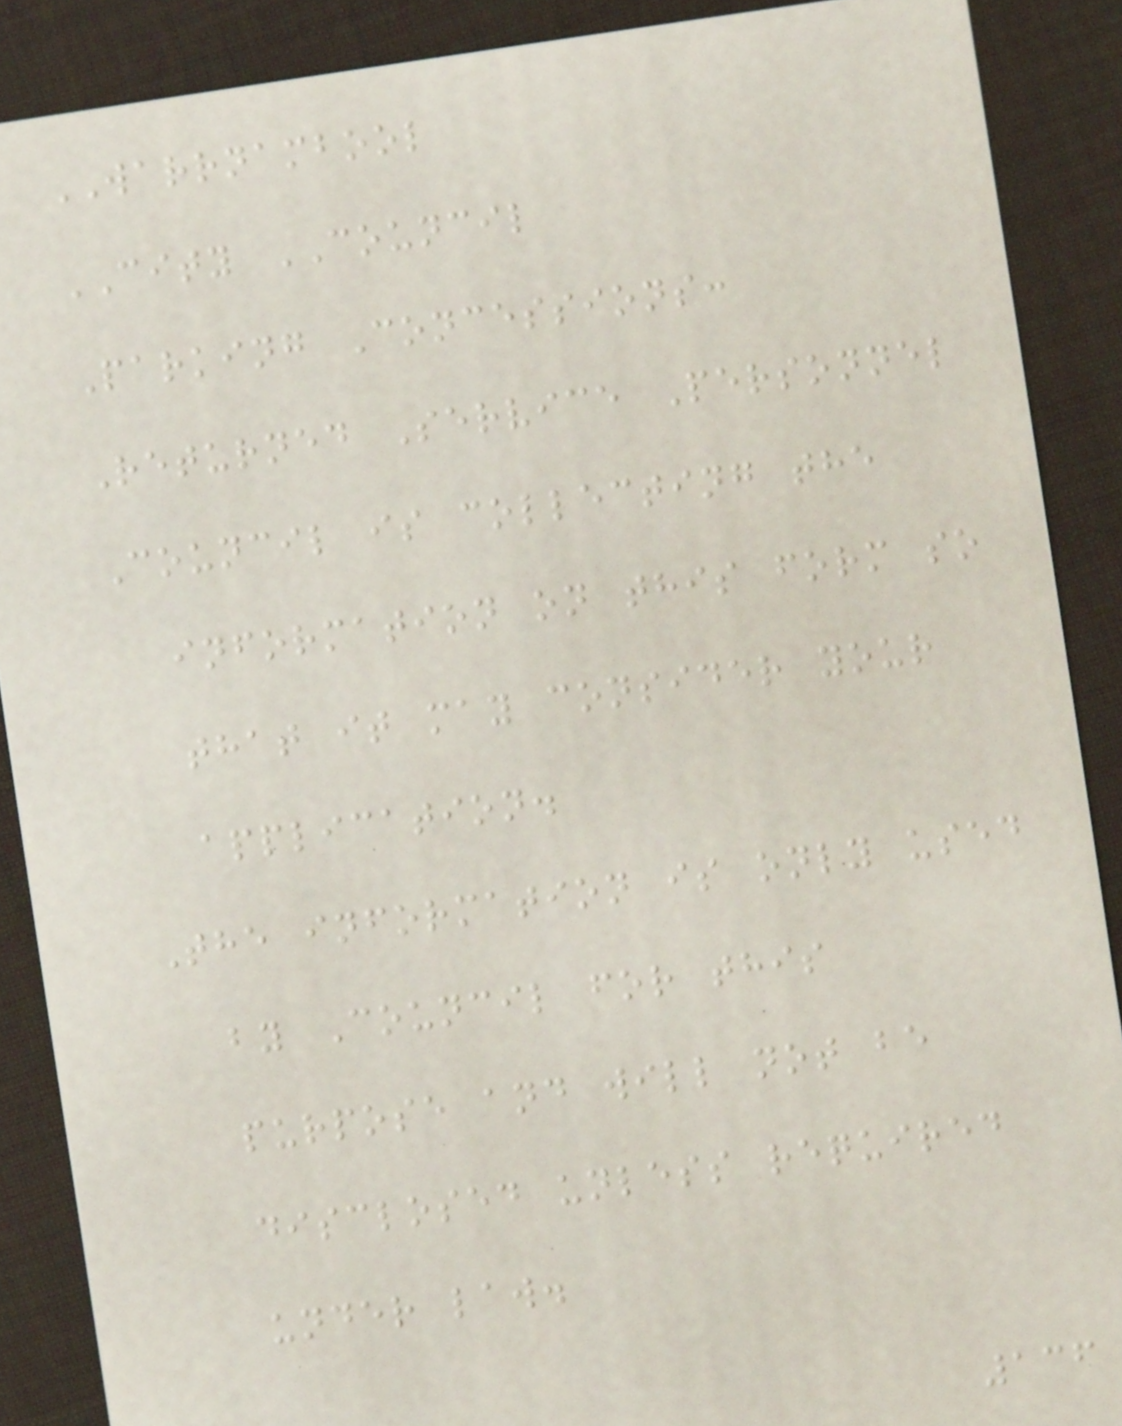WARRNAMBOOL
CITY COUNCIL
Parking Concessions:
Returned Service Personnel
Council is collecting the
information on this form so
that it may consider your
application.
The information is only used
by Council for this
purpose and will not be
disclosed unless required
under law.
136
